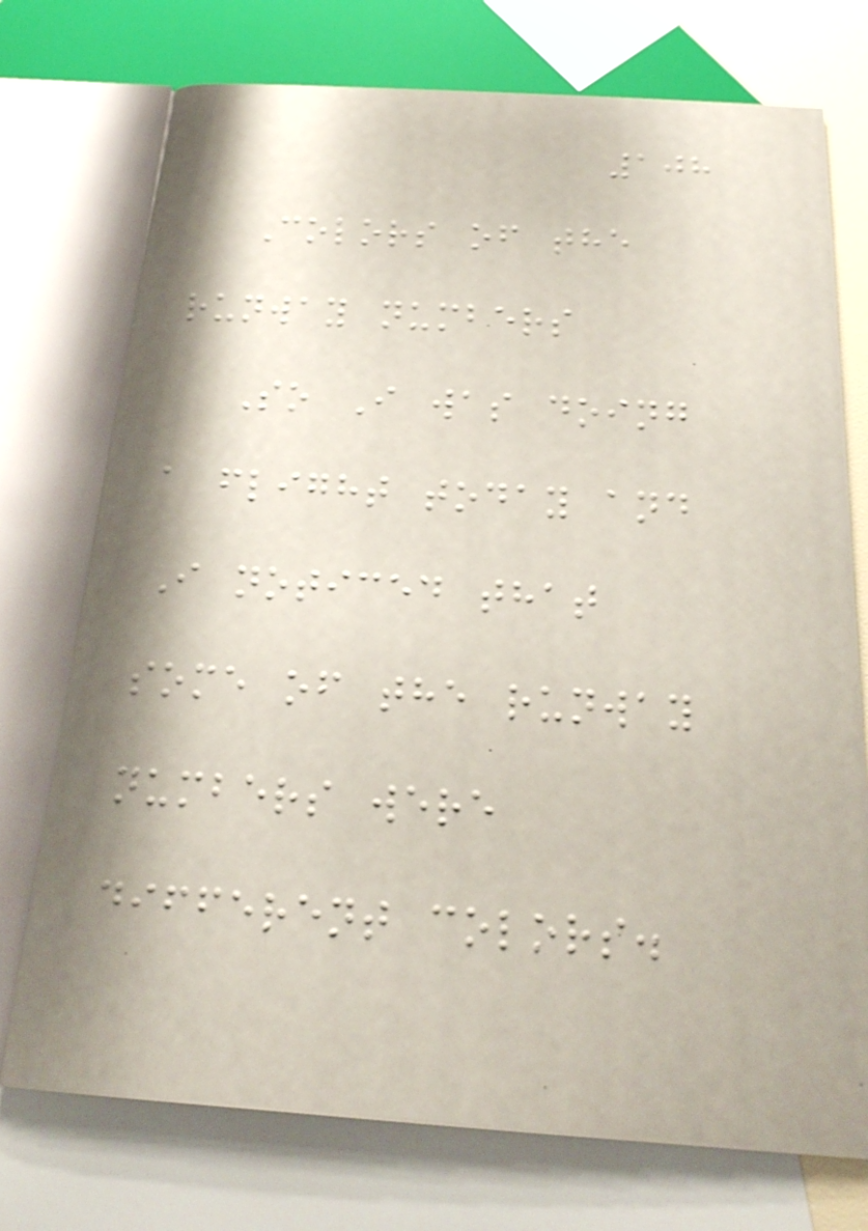108
Colors of the
runway numbers
So I was doing
a flight today and
I noticed that
some of the runway
numbers were
different colors.
